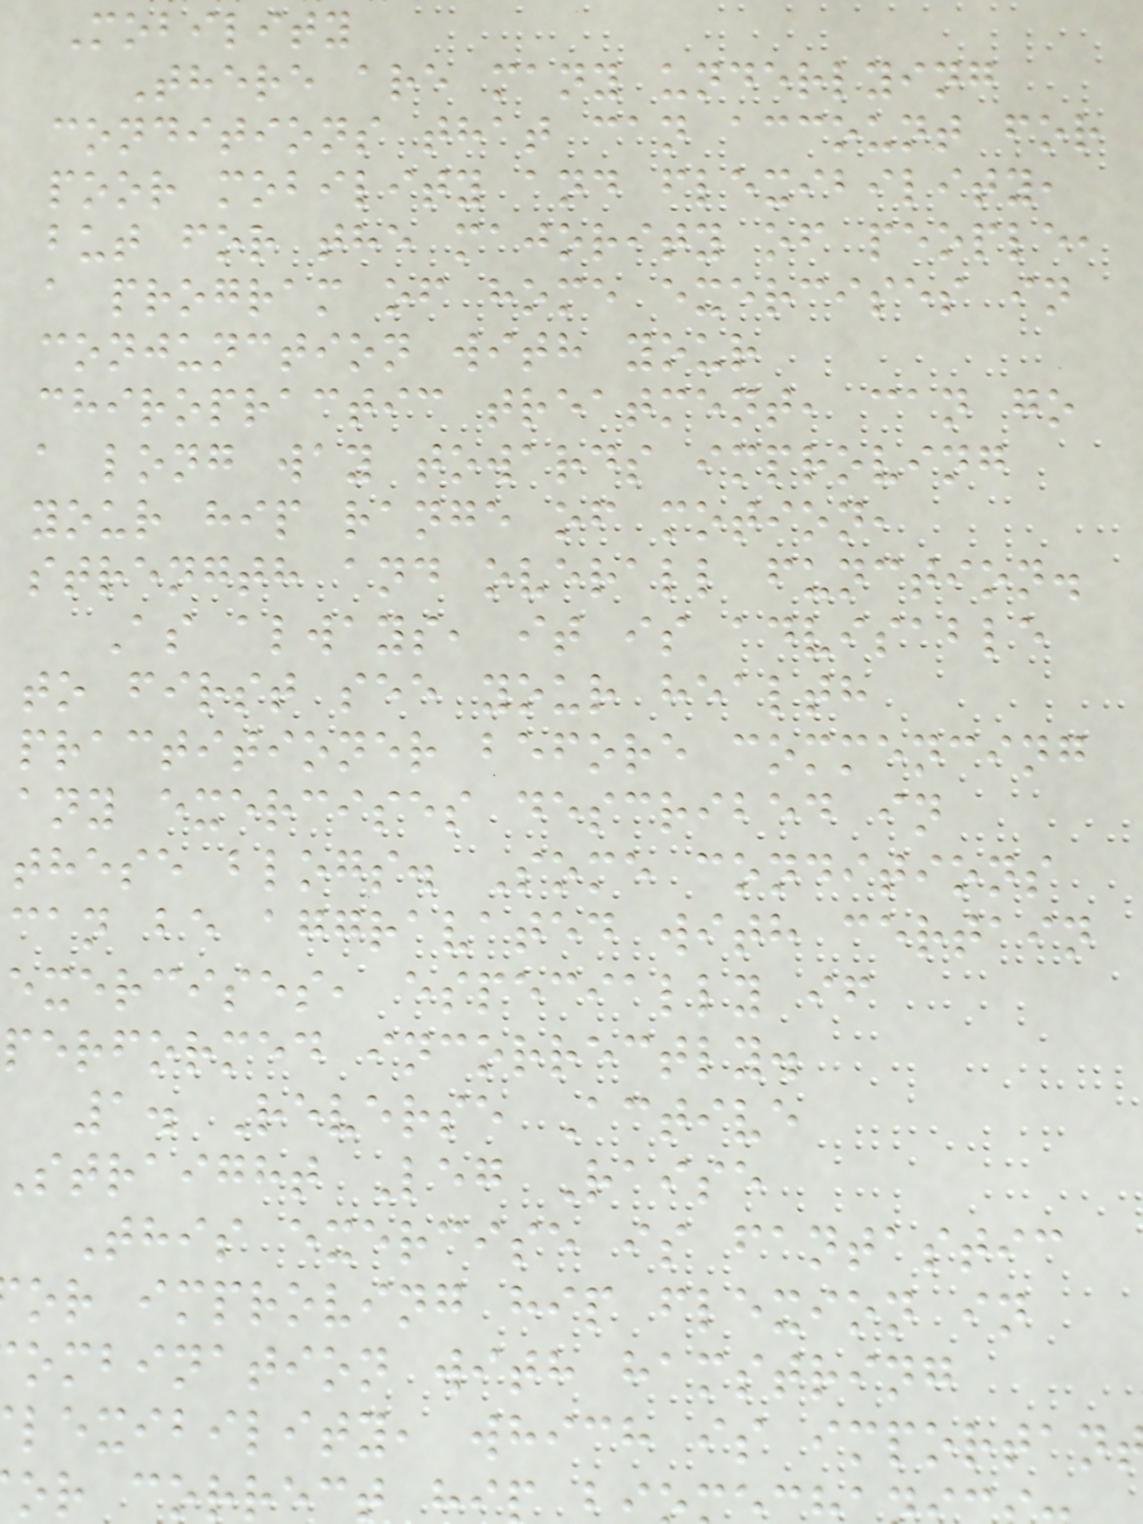Mobility
There are many underlying
conditions that can account for
poor mobility and flexibility,
but for the majority of people,
a program of home exercises in
conjunction with your
chiropractic treatment, can go
a long way towards improving
your hip range of motion,
strength and overall function.
As always, it is advisable
to first see your health
practitioner before commencing
any exercises described in
these blogs. Some conditions
can be aggravated with certain
exercises, especially if
performed incorrectly.
1. Reverse Active
straight Leg Raise
This exercise is fantastic
or improving hip flexion in
ombination with hamstring
lexibility, which is importan
or correct
